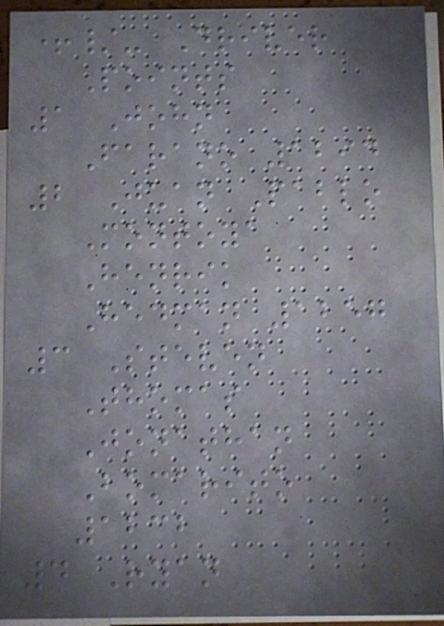+/- Driver
Points
1 John
Farano 1294
2 Juan Pablo
Montoya
Henrik
Hedman 1257
3 Steven
Thomas
Jonathan
Bomarito
1232
4 Ryan
